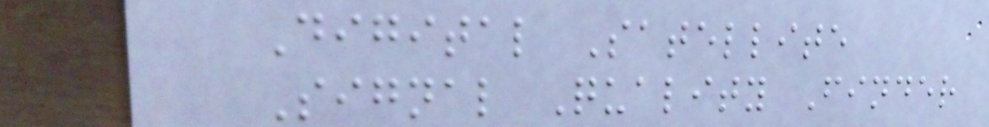Digital Satellite
Signal Quality Finder
